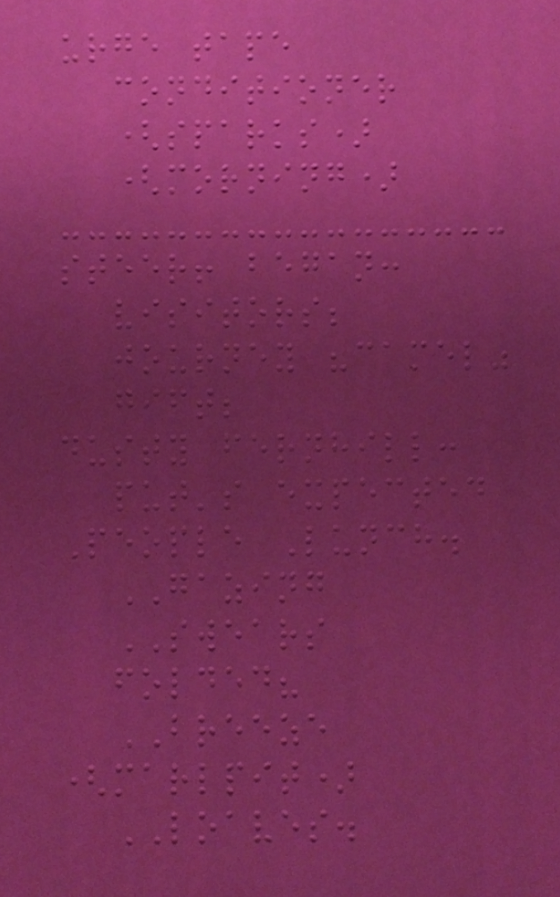urge tape
conditioner
(sparks)
(morning)
steer! began:
visitors;
journey "camel"
gift;
dusty fernhill:
put's expected
People Lunch.
GAZING
SWEARS
folded?
BREEZE
(marlpit)
LOAVES.
